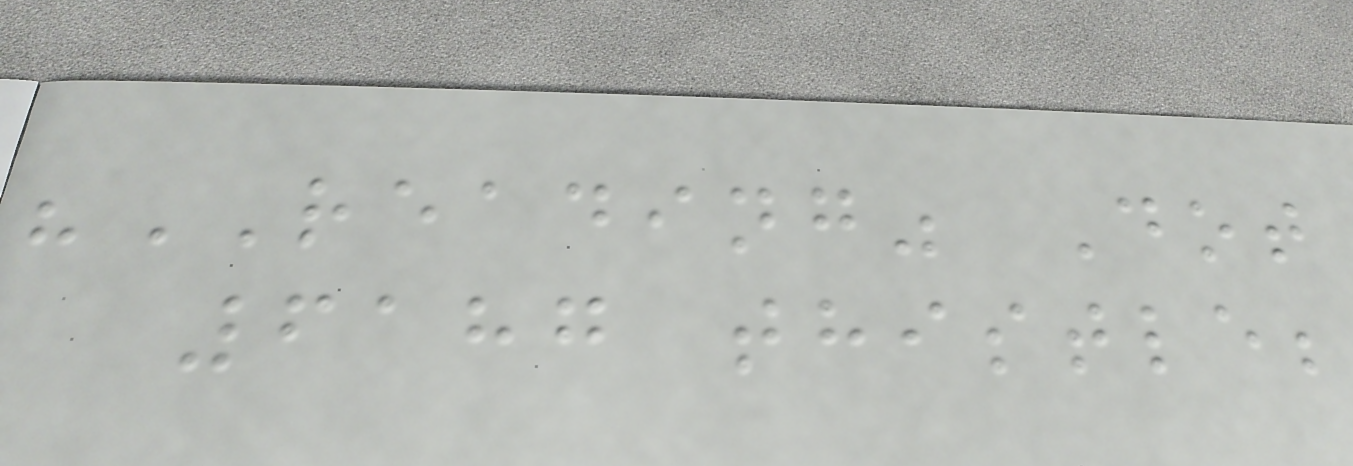"READING" Dot
6187 thistle;
